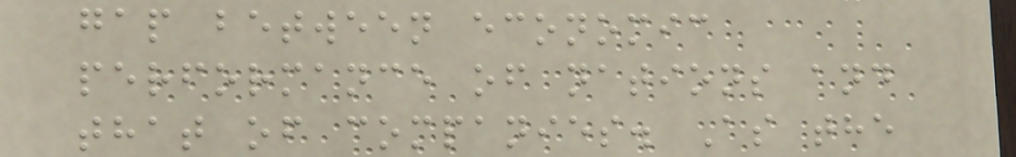gap between economic
performance of nations and
that of companies. As the
